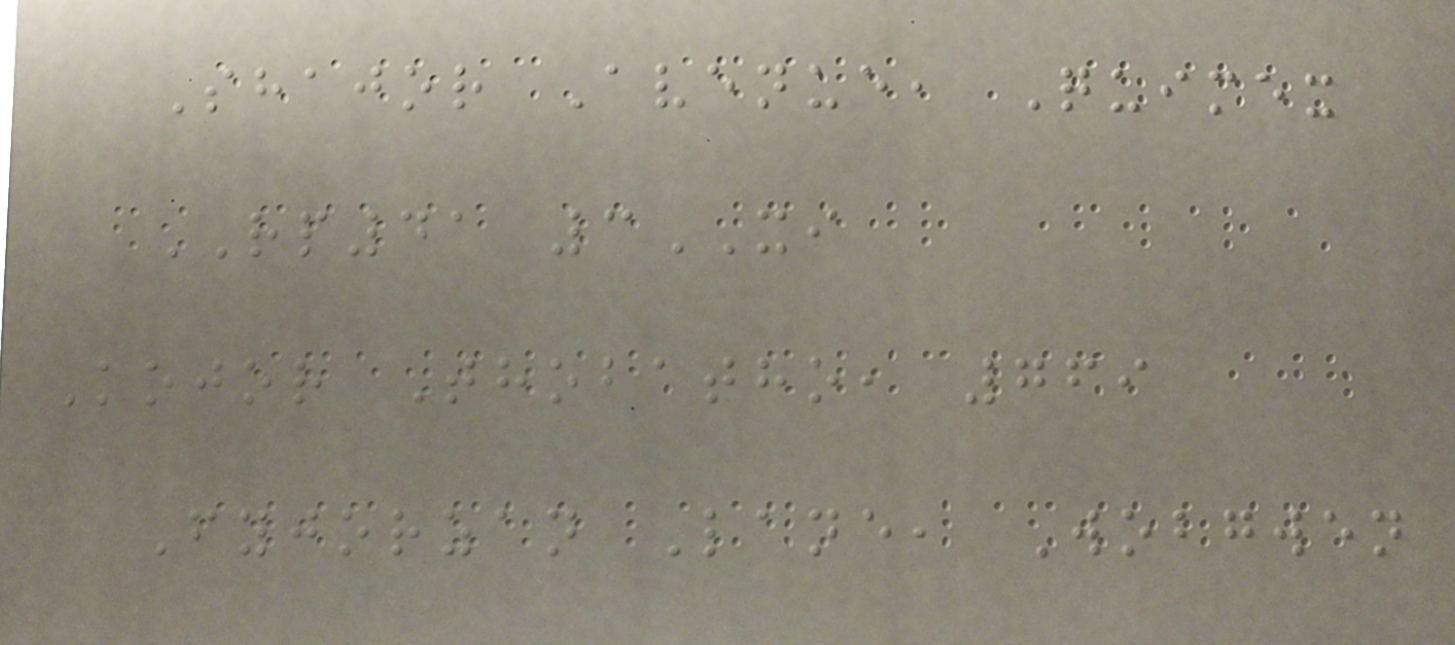Shajor Avenue, Quimex
RP41 3XI
Kojor Thobatho, 769
Fyjorzan Lane, Wobgwen
